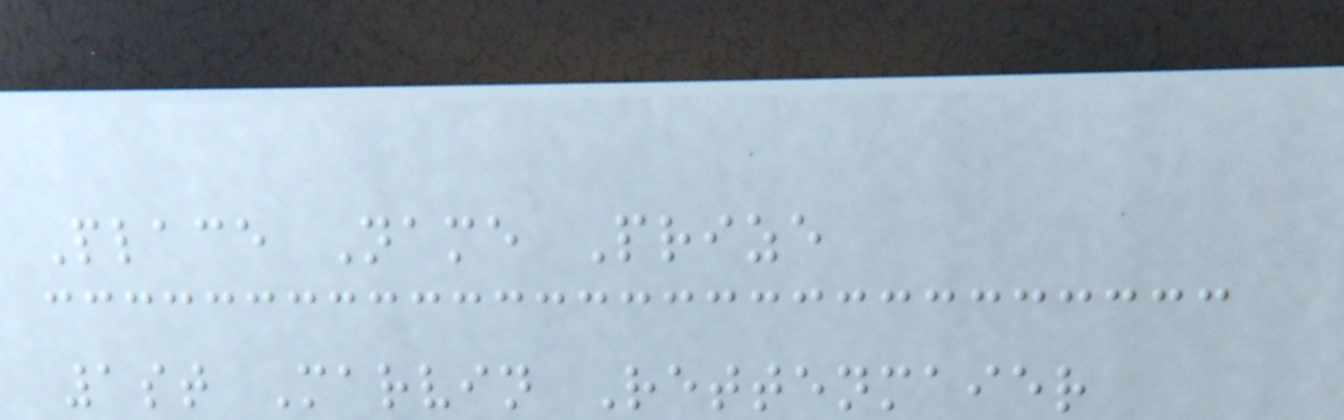Place Name Prize
1st Marvin Rettenmaier
